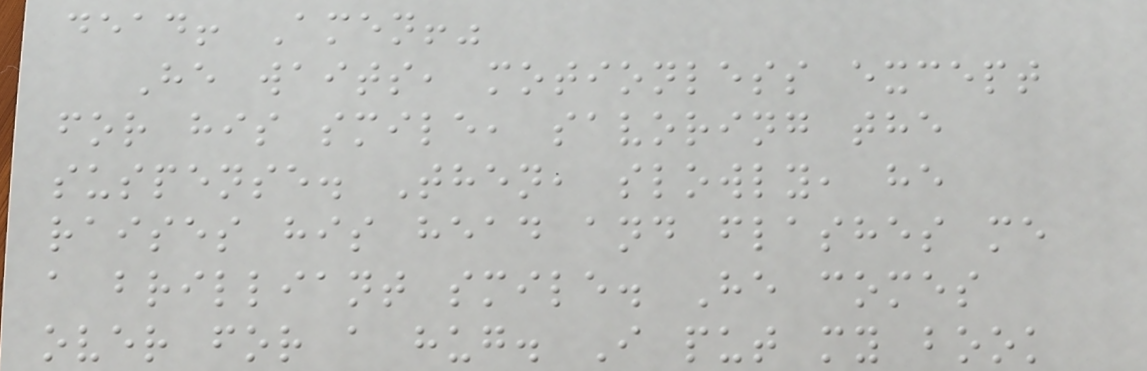dead! Amen!"
He waits, motionless except
for his smile, savoring the
suspense. Then, slowly, he
raises his head and flashes me
a brilliant smile. He comes
over for a hug. I put my book
